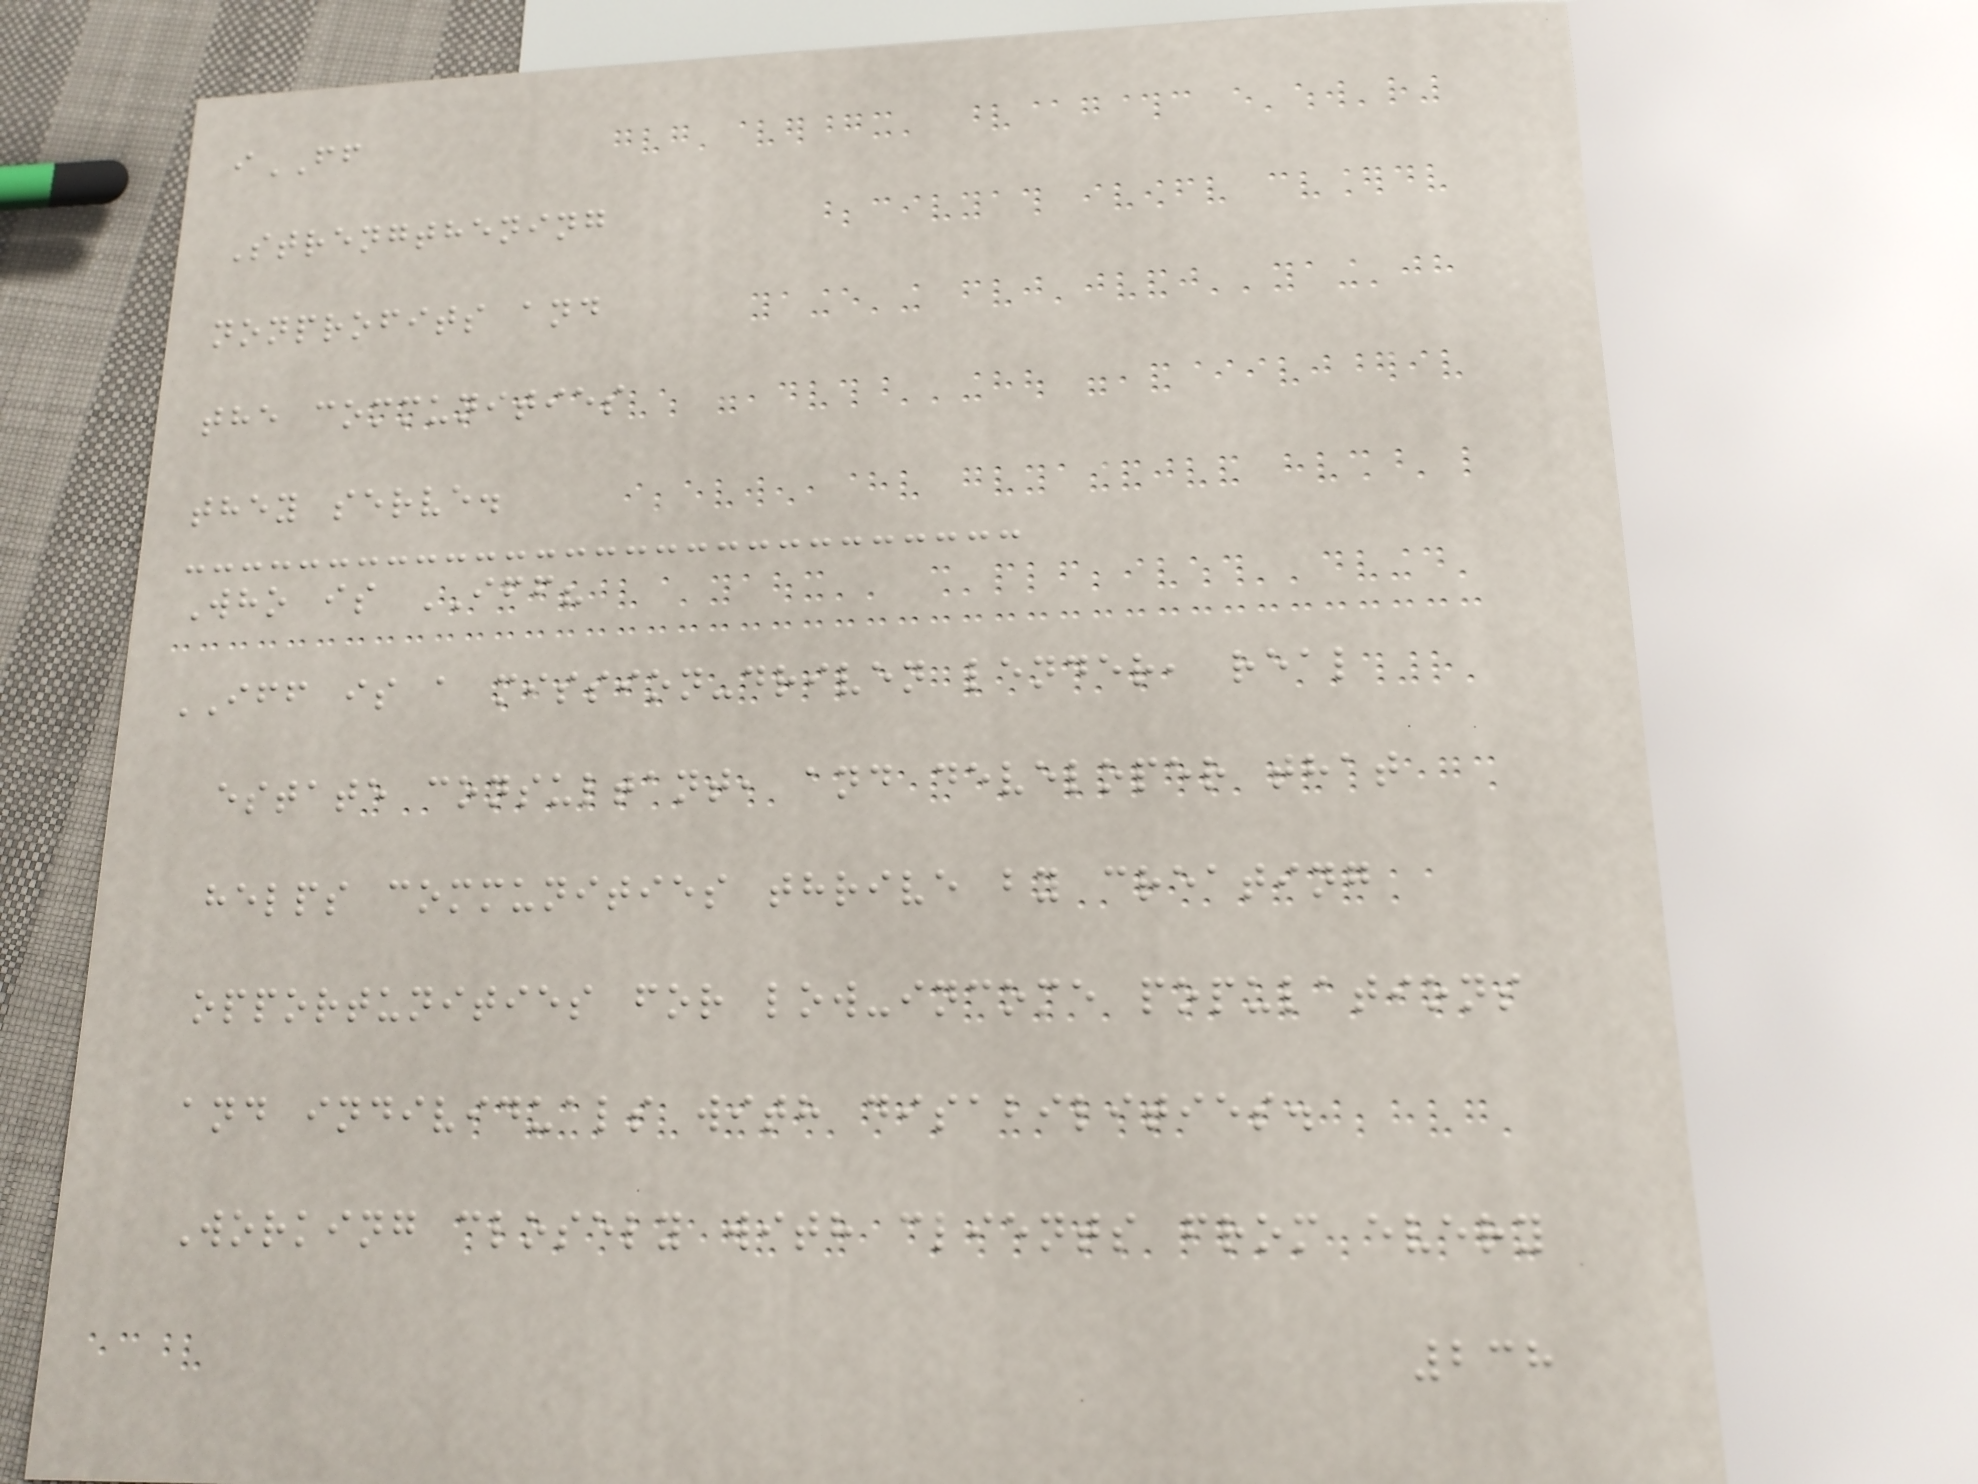iFF
Strengthening
nonprofits and
the communities
they serve.
Who is IFF?
IFF is a mission-driven lender, real
estate consultant, and developer that
helps communities thrive by creating
opportunities for low-income populations
and individuals with disabilities.
Working closely with clients from every
238
